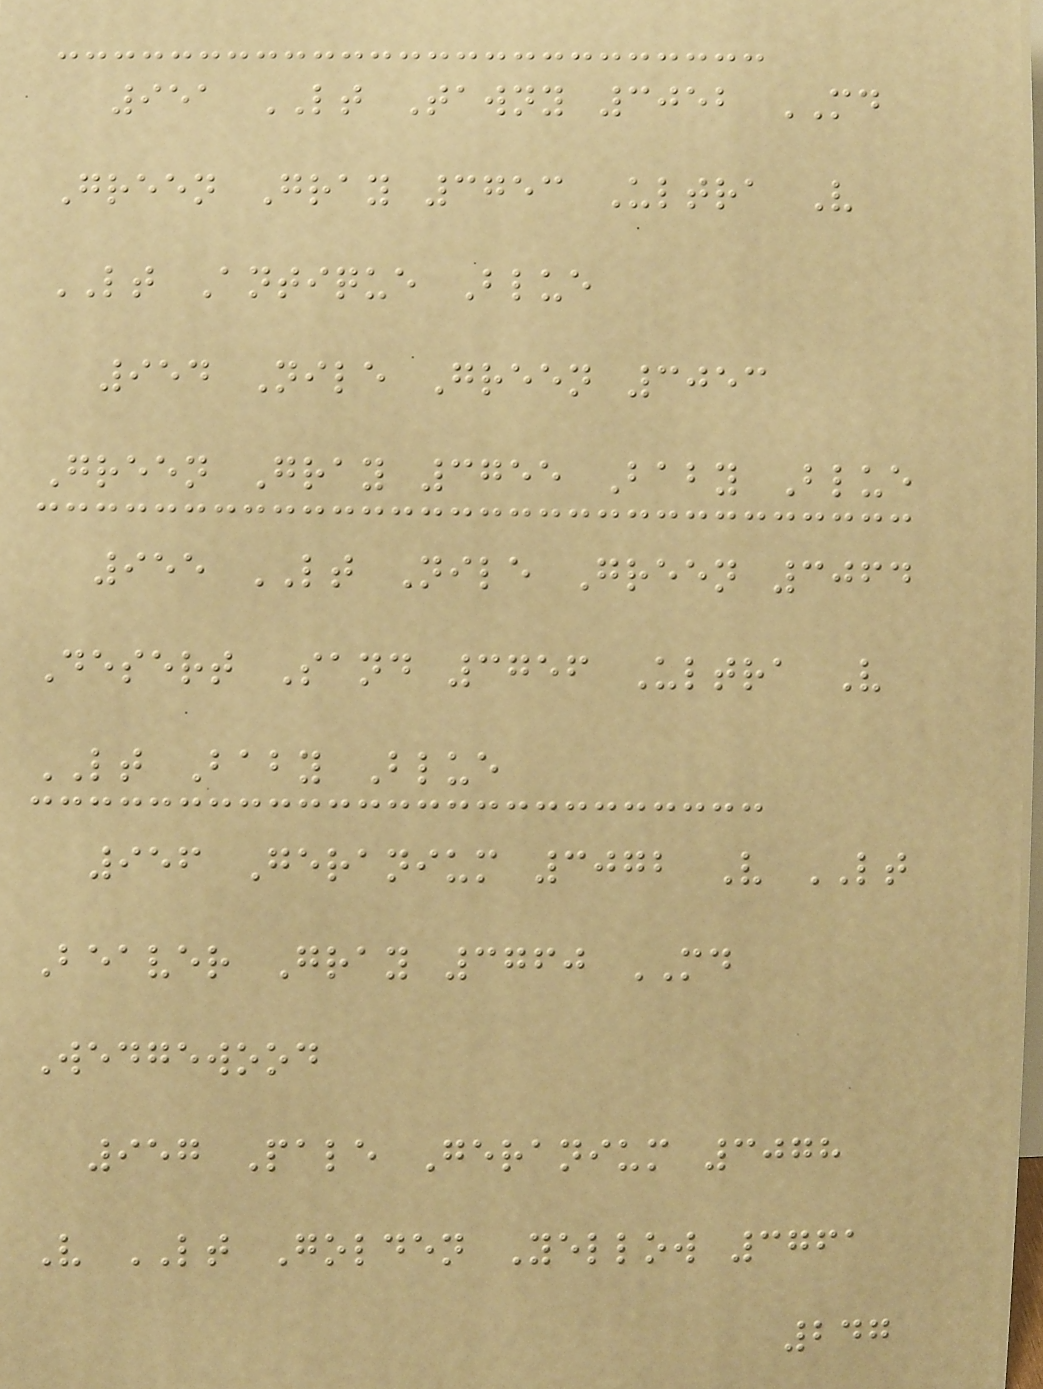951 LT Tawny 3052 MD
Green Gray 3753 Ultra V
LT Antique Blue
954 Nile Green 3053
Green Gray 3755 Baby Blue
955 LT Nile Green 3064
Desert Sand 3756 Ultra V
LT Baby Blue
956 Geranium 3072 V LT
Beaver Gray 3760 MD
Wedgewood
957 Pale Geranium 3078
V LT Golden Yellow 3761
247
